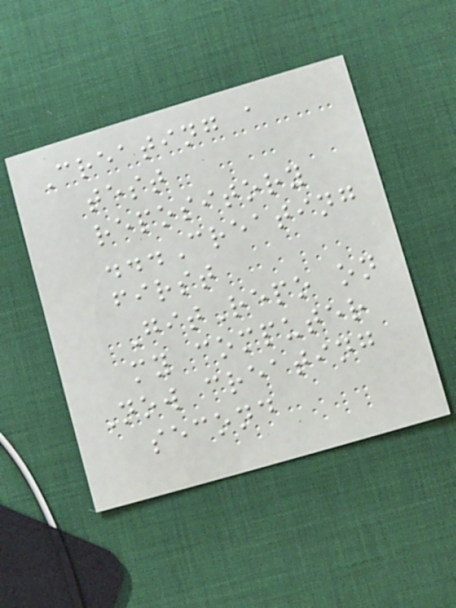Creating a
test
repository
...Creating
first
GitRepo on
my computer
Now creating
second
